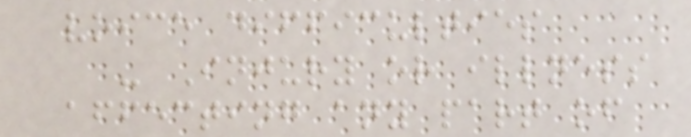voice difficulties
- Injury or illness
affecting any part of
